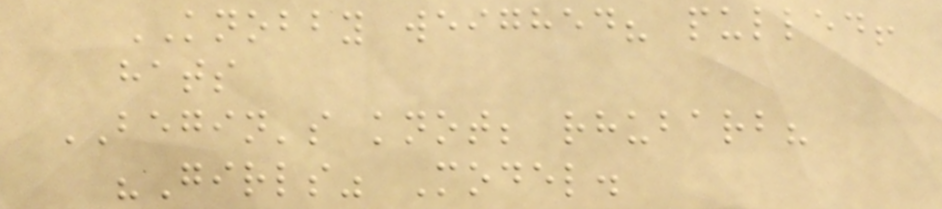KNOBBY weighed? pulled!
hats
BEGIN's knot; rhubarb?
"Girls" Model.
